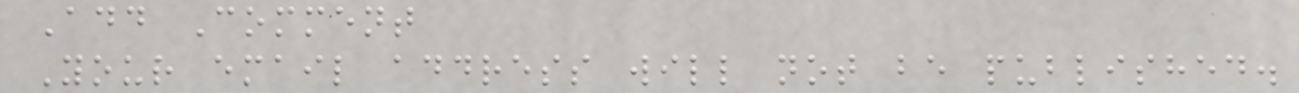Add Comment
Your email address will not be published.
